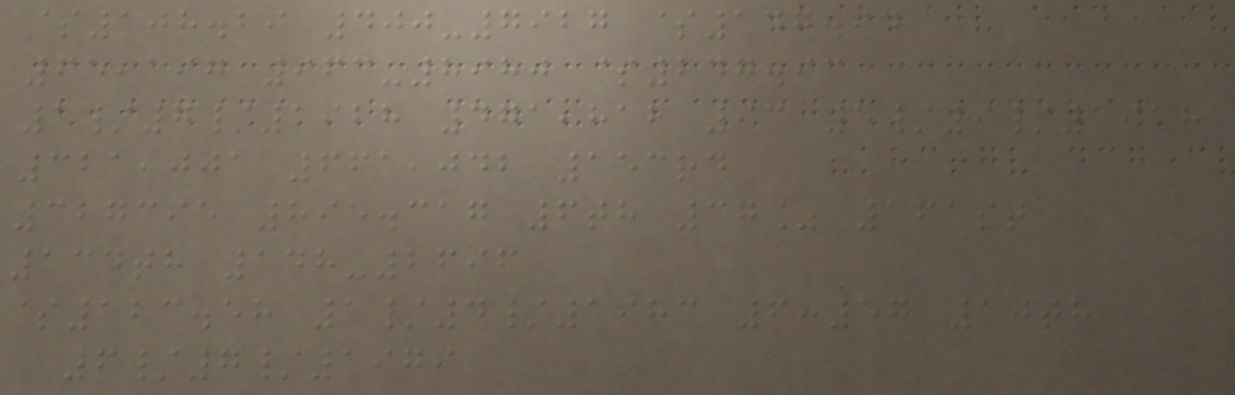$108.29 400-7927 $147.94
65,197 963-8980 $247.93
1/7/1928 471,812 93 5/9/1918
321,001 661,042 153rd
327395 895.317 6th 37% 161st
134th 148-2696
$123.58 1/4/1983 6:57 10th
6/7/1979
